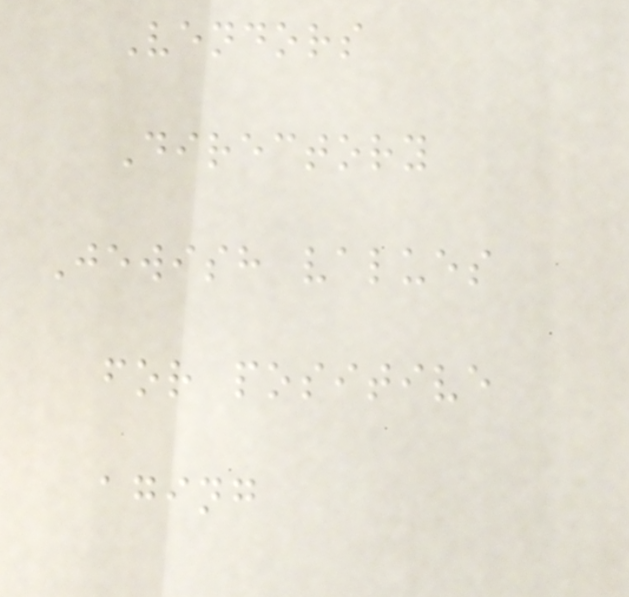Vendors
Directory
Jewish values
for positive
aging
